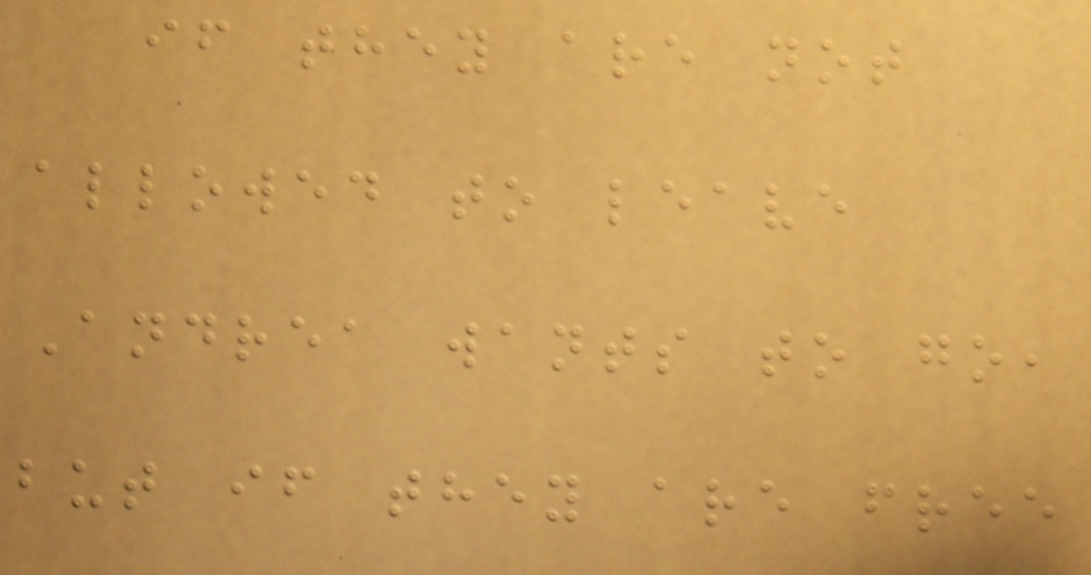if they are not
allowed to leave
Andrea wants to go,
but if they are free
